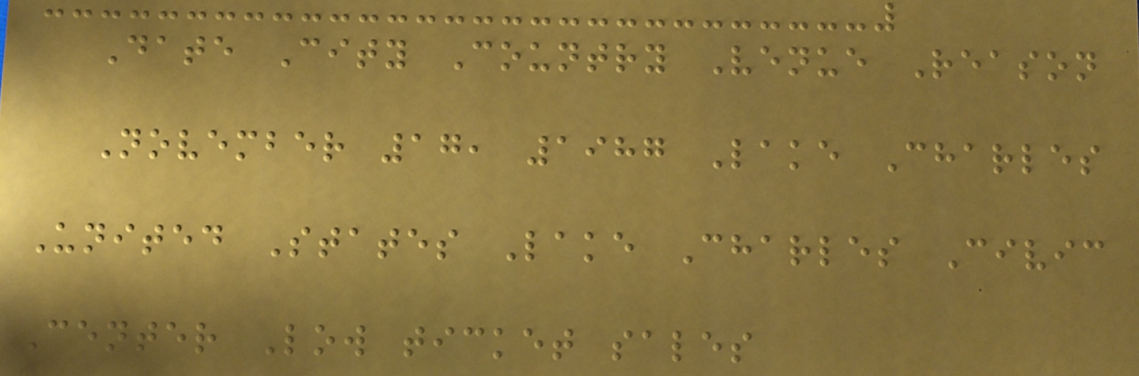Date City Country Venue Reason
November 17, 1987 Lake Charles
United States Lake Charles Civic
Center Low ticket sales
